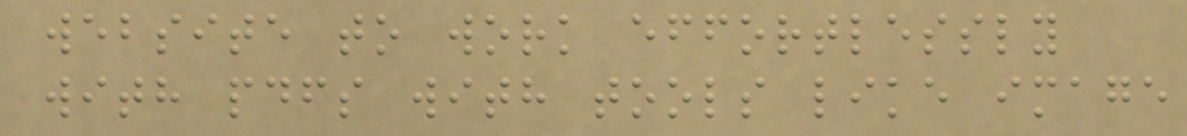website to work effortlessly
with pdfs with tools like image
